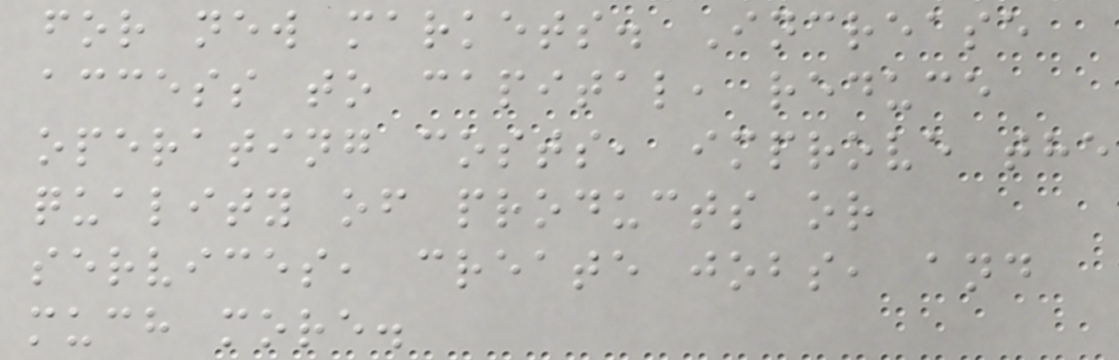for new markets. Increase
access to capital, reduce
operating costs, improve the
quality of products or
services, create jobs, and
much more.
